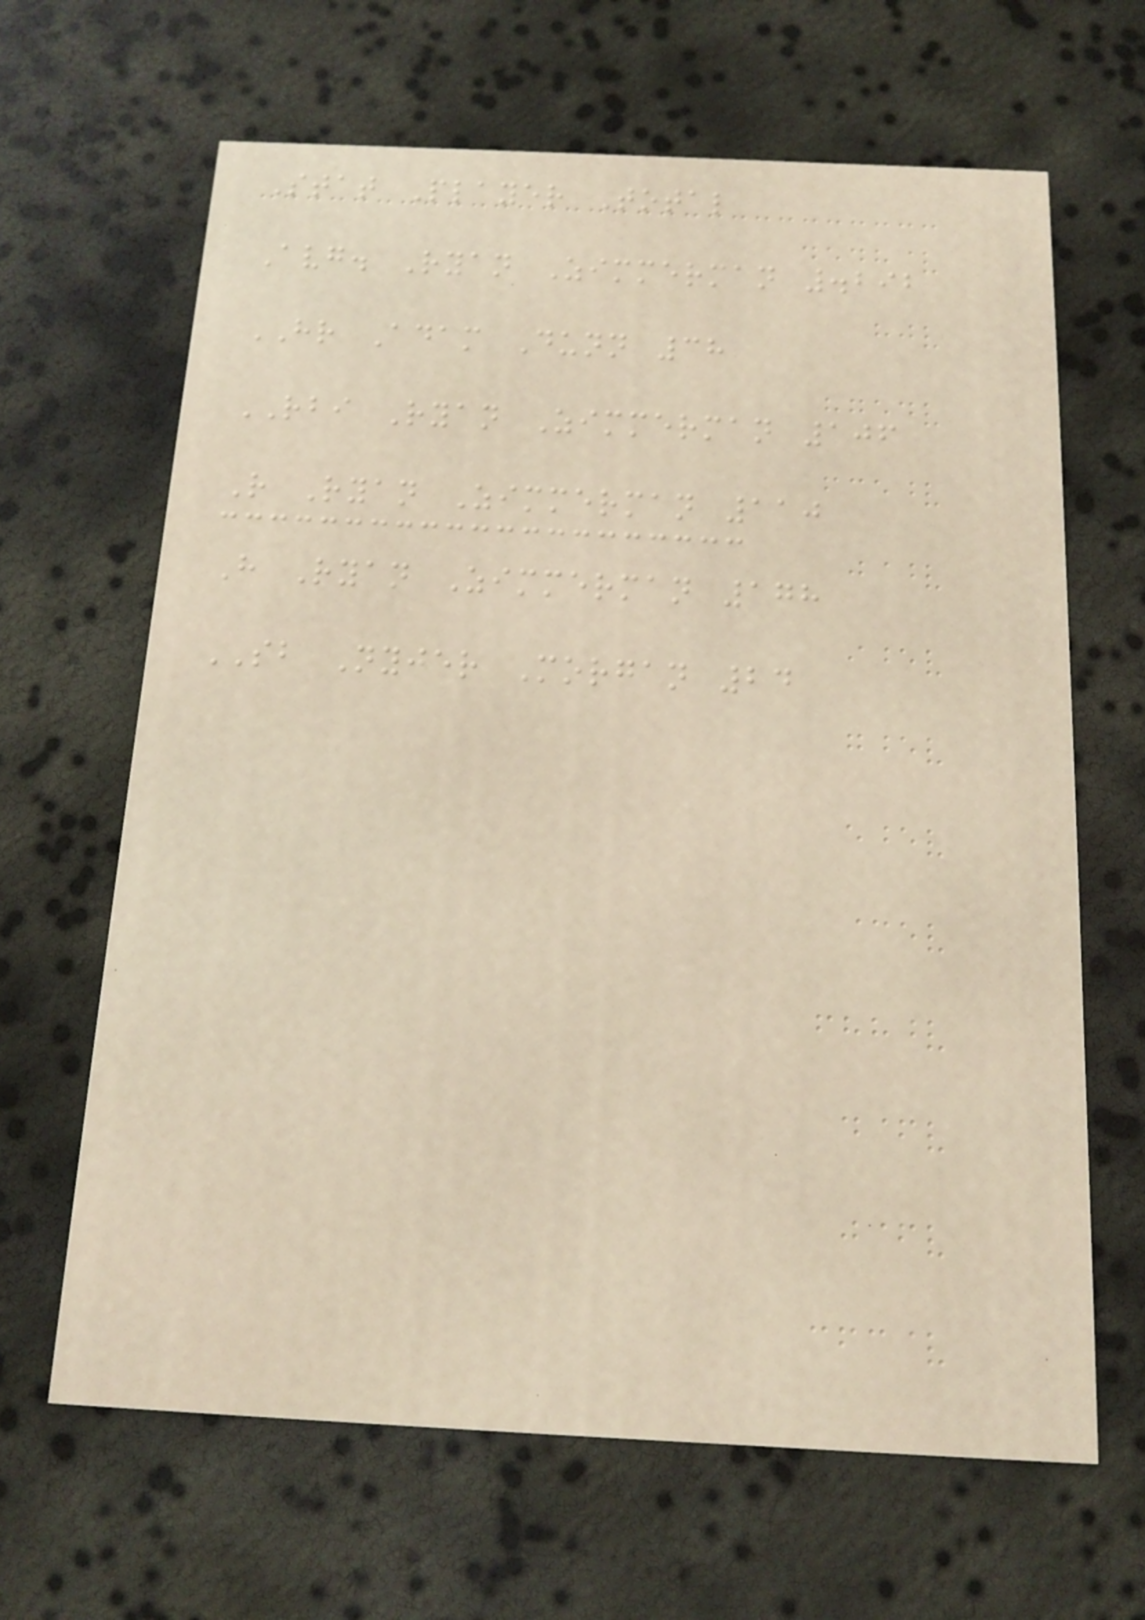Stat Player Total
Avg. Ryan Zimmerman .292
HR Adam Dunn 38
RBI Ryan Zimmerman 106
R Ryan Zimmerman 110
H Ryan Zimmerman 178
SB Nyjer Morgan 24
